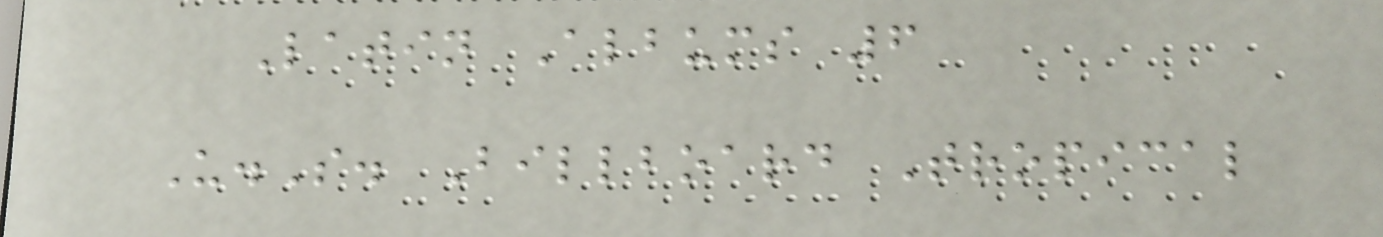Latin Albums 6
U.S. Billboard Tropical
